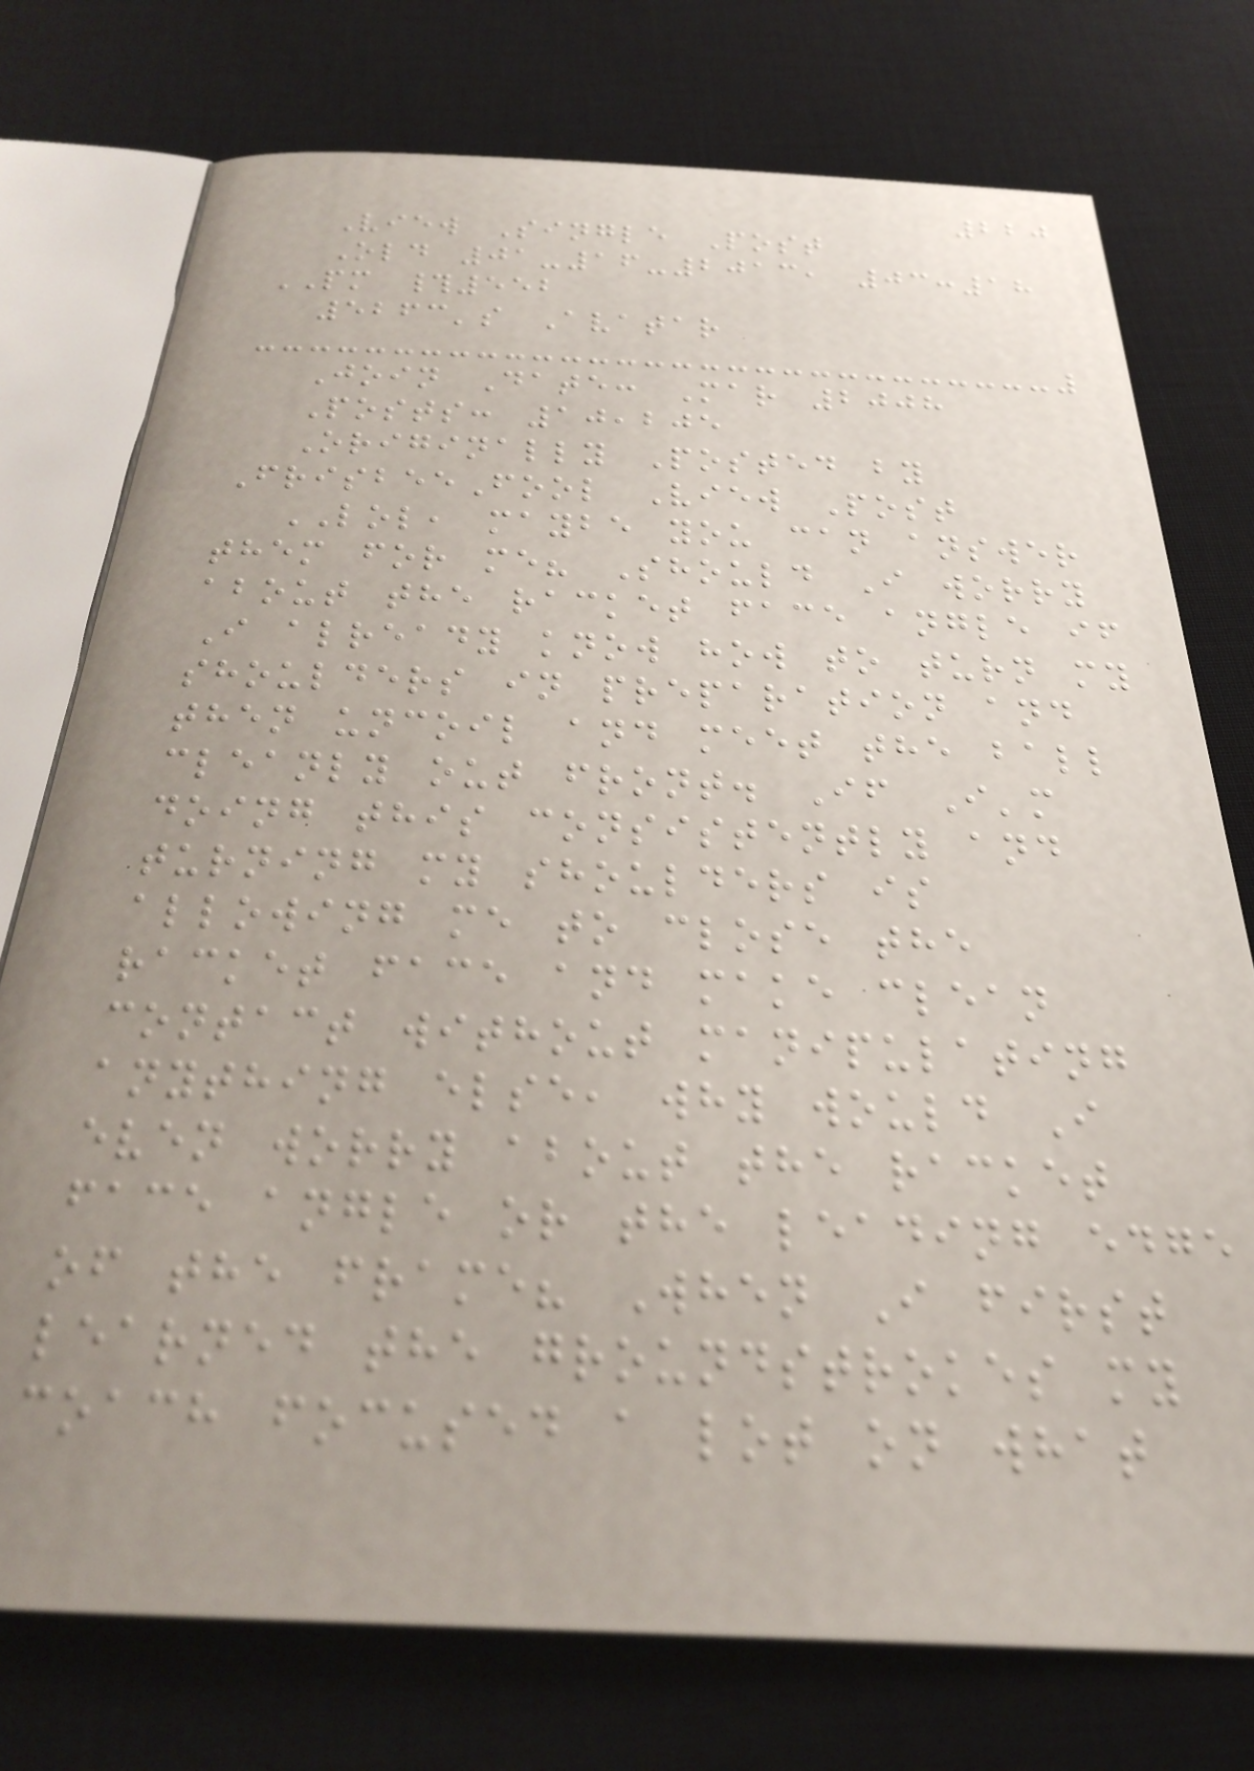220
View Single Post
Old 01-16-2013, 03:18
PM #552
5263's Avatar
Join Date: Mar 2008
Posts: 10,205
Originally Posted by
FrisbeeFool View Post
LOL, maybe you can answer
them for me? Should I worry
about the racket face angle if
I already know how to turn my
shoulders in preparation and
then uncoil and meet the ball
cleanly out front. If I'm
doing this consistently and
turning my shoulders is
allowing me to close the
racket face and make clean
contact without manipulating
anything else, why would I
even worry about the racket
face angle or the leading edge
of the frame? When I first
learned the groundstrokes my
coach focused a lot on what
